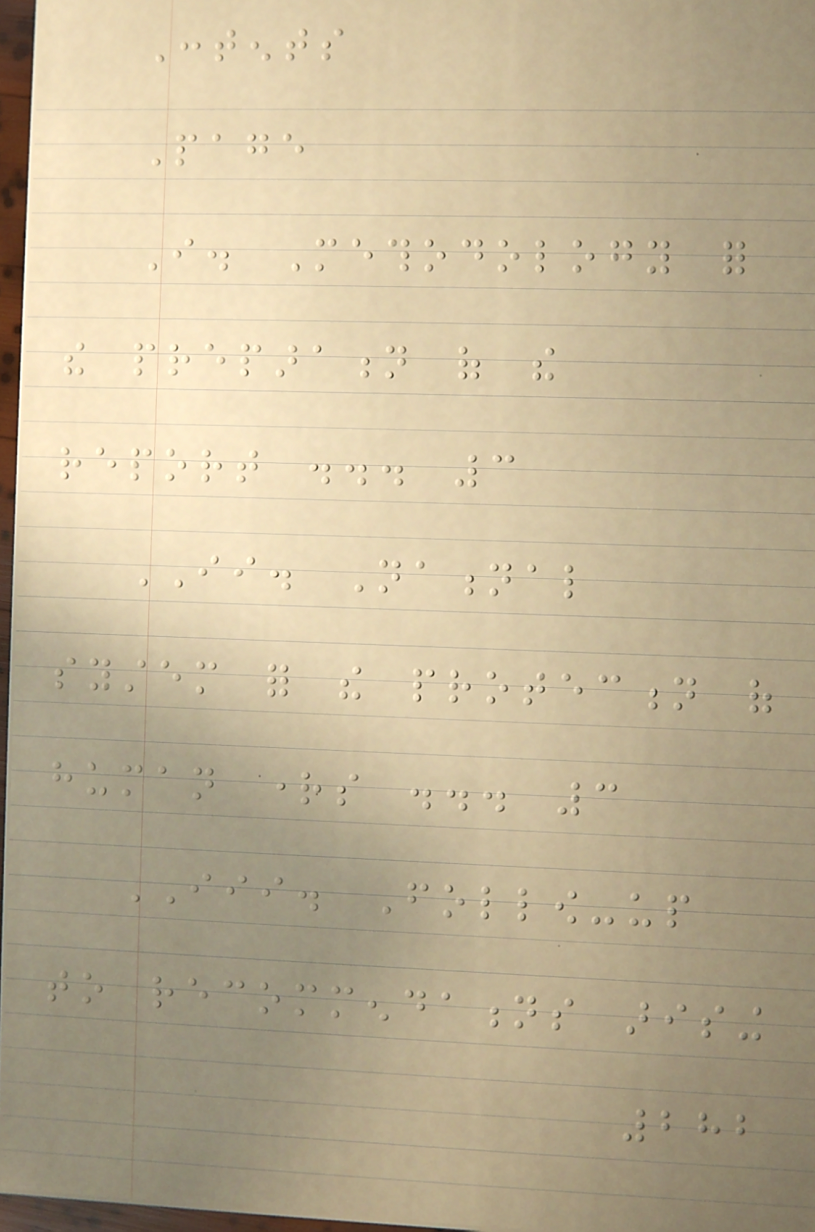Contents
Page
I. Methodology for
the preparation of the
report ... 3
II. National
system for the protection of
human rights ... 3
III. Follow-up
to recommendations arising
282
